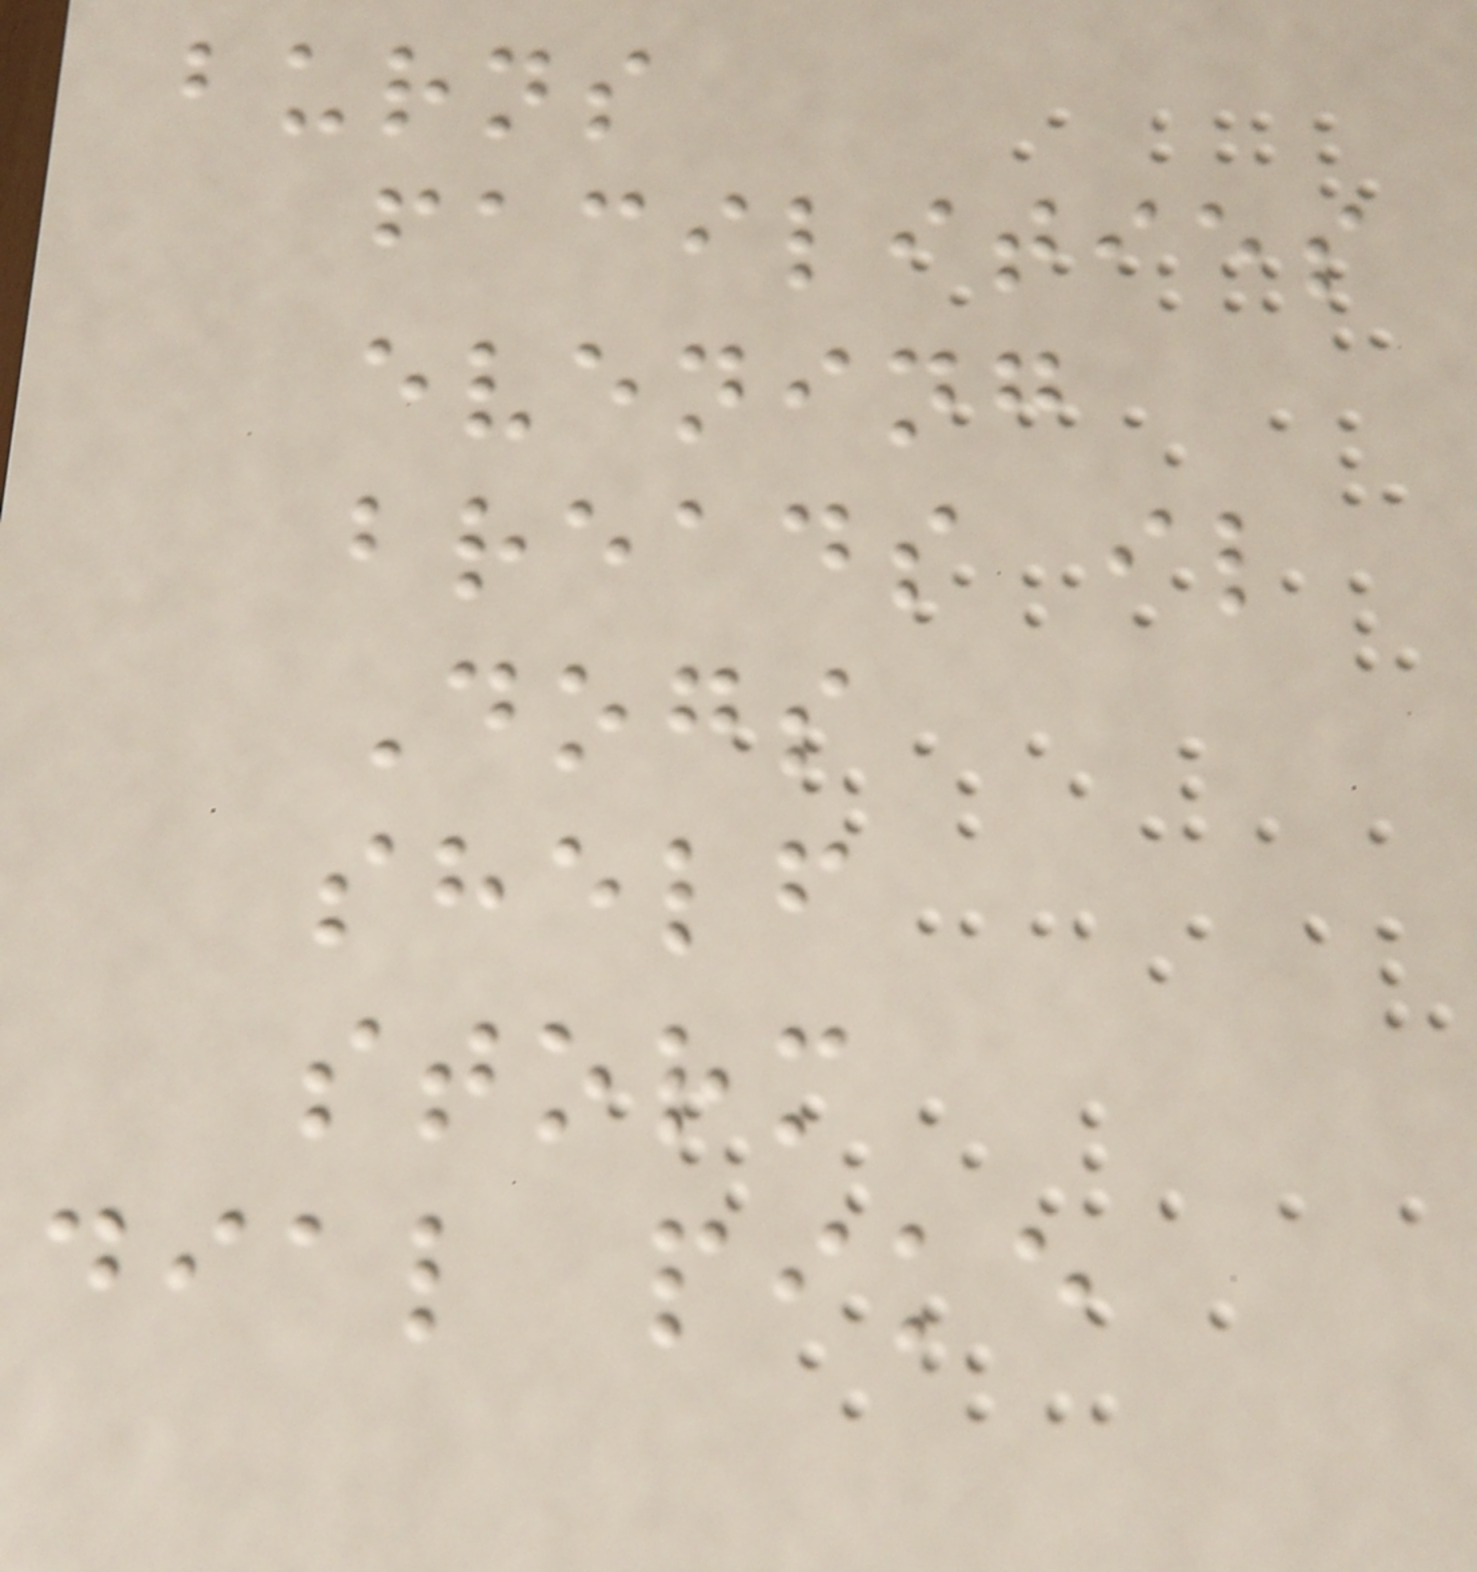burns
facilities
evening
breads il
Dogs
shelf
storm
dial pike
